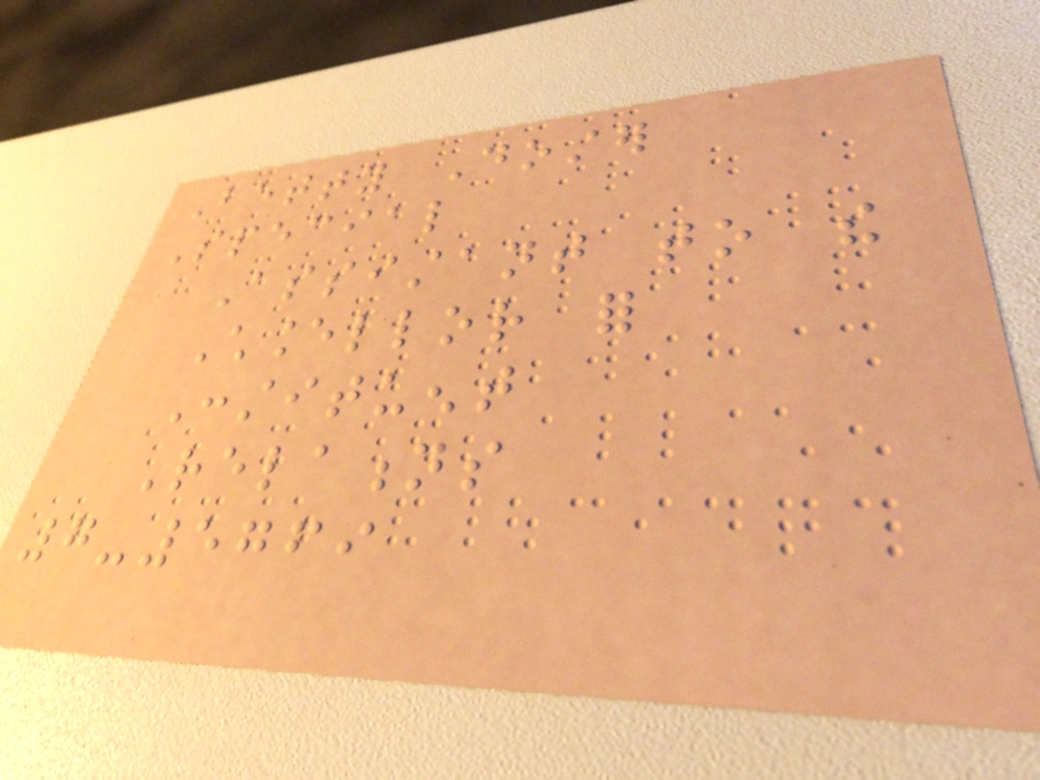Betty Doster
Special
Assistant to the
Chancellor for
Constituent
Relations
7-5769
